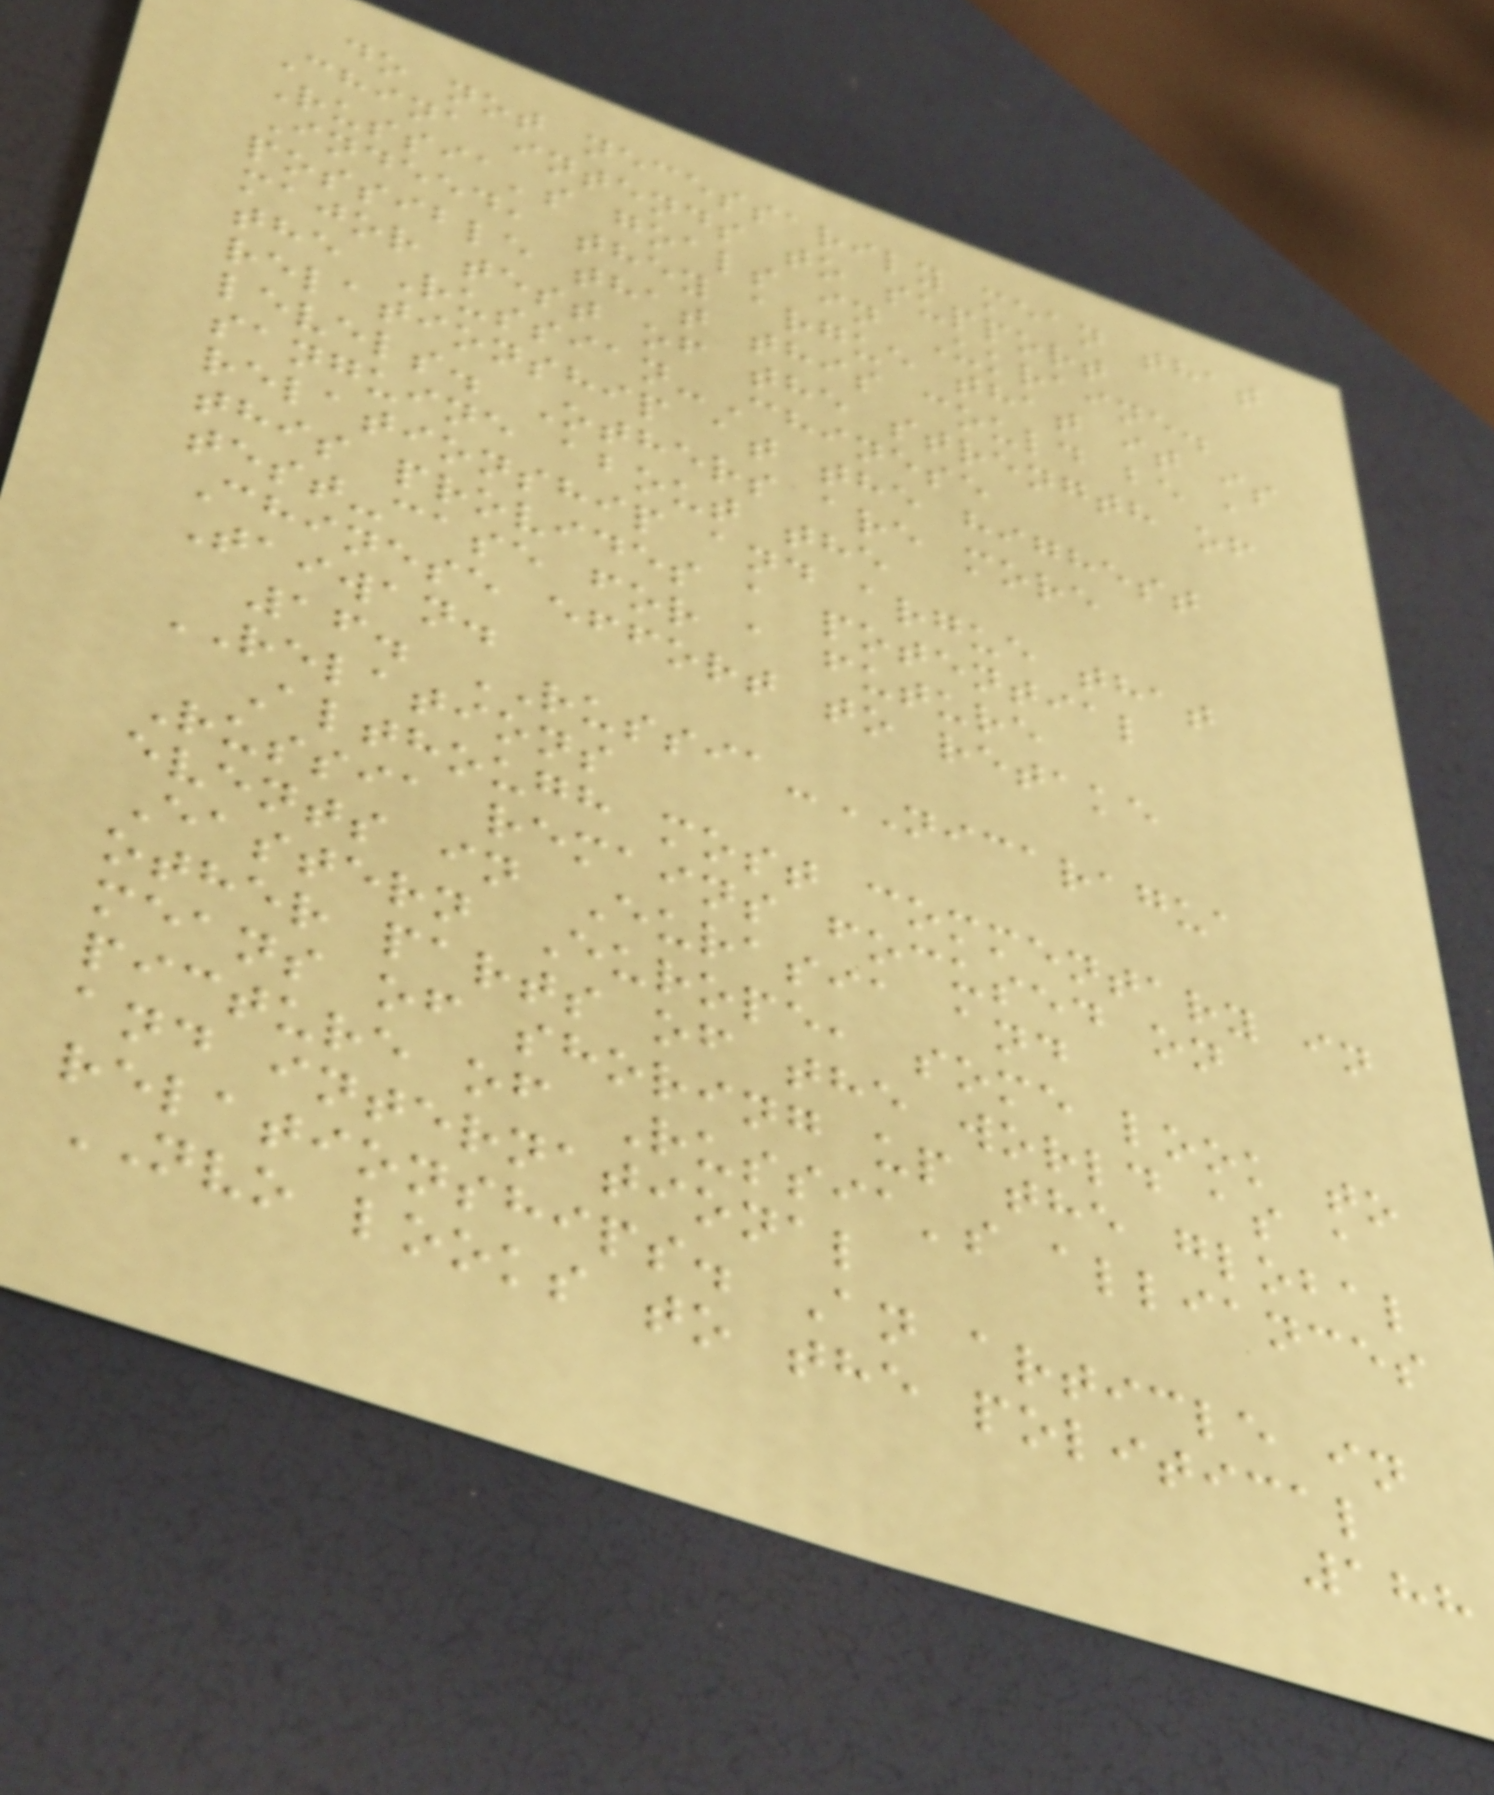do not necessarily mean that
China intends to support
Russia's goals in Ukraine.
Indeed, they argue that it is
possible that this could be a
major test of the strength of
the Russian-Chinese
relationship at the highest
levels. Others are more
sanguine about the
relationship and argue that
this provides a potential
test-case for a future
Chinese effort to retake
Taiwan.
16. RUSSIA-NICARAGUA
RELATIONS
Although most commentary in
Russia remains focused on
events in Eurasia and
Eastern Europe, some look to
other parts of the world as a
means of shoring up the global
picture of Russia's alliances
and international
relationships. An article in
NVO looks to the political
188
